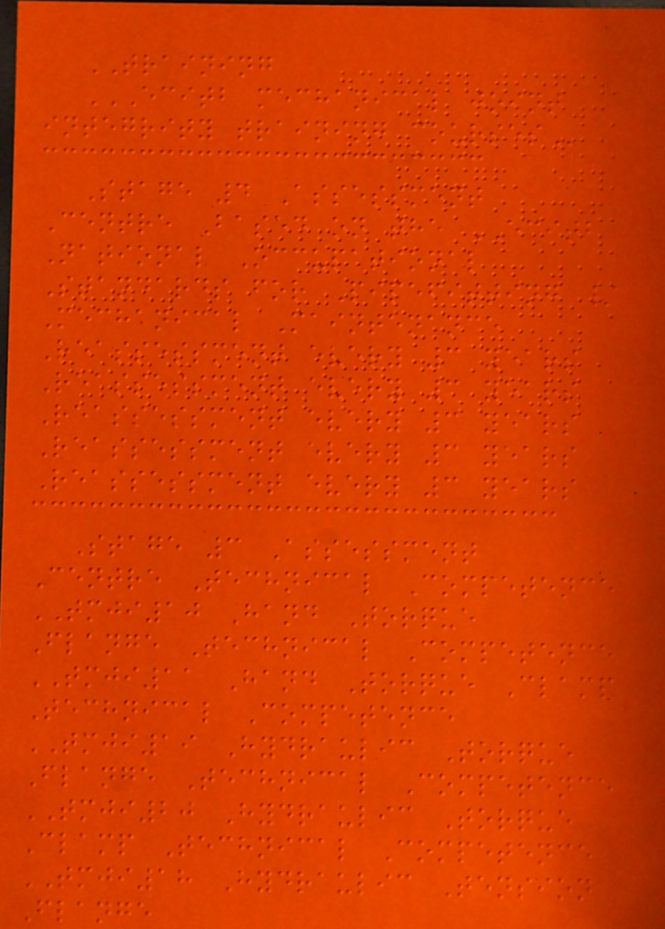TRAINING
ECITB MECHANICAL JOINT
INTEGRITY TRAINING COURSES
Stage 4 Assessment
Centre Based on the ECITB
National Occupational
Standards for Pipefitting /
Mechanical Maintenance
Reassessment every 3 years
Reassessment every 3 years
Reassessment every 3 years
Reassessment every 3 years
Reassessment every 3 years
Stage 3 Assessment
Centre Technical Competence
TMJI10 Hand Torque
Flange Technical Competence
TMJI11 Hand Torque Clamp
Technical Competence
TMJI19 Hydraulic Torque
Flange Technical Competence
TMJI20 Hydraulic Torque
Clamp Technical Competence
TMJI18 Hydraulic Tension
Flange
